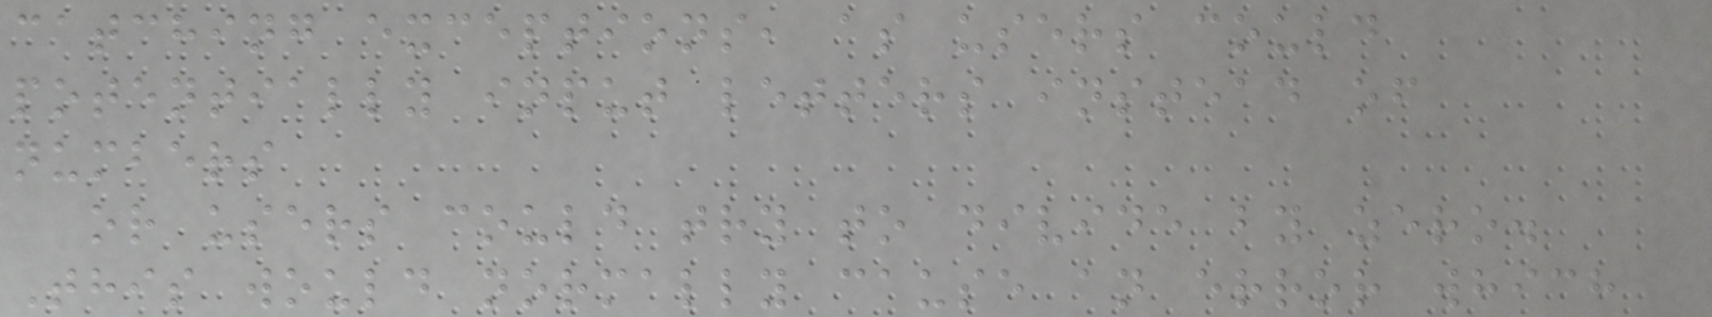catching exceptions, as users could
potentially input letters instead of
numbers
or users could try to divide by zero.
This would normally cause an error which
